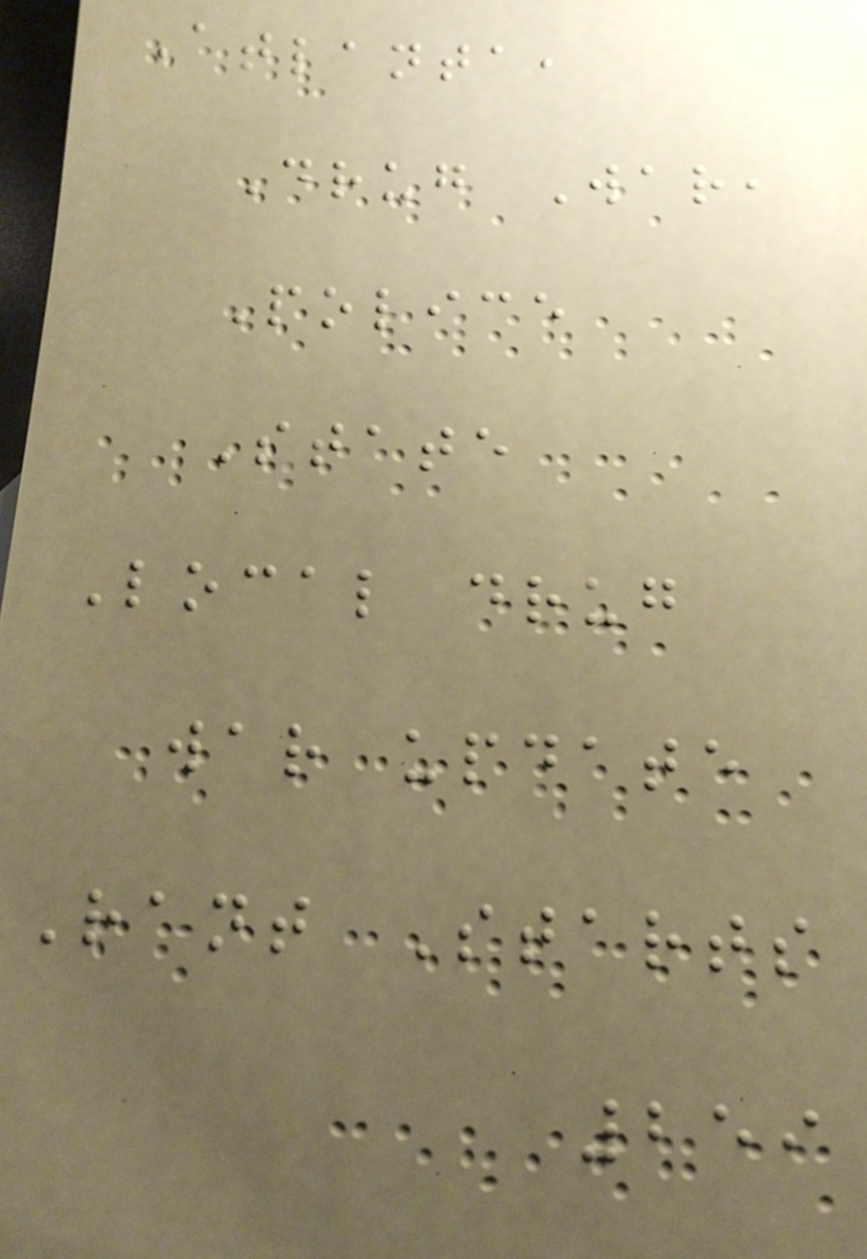Atlanta,
Drug War,
Police
State
Local drug
war update
Rant Starts
259
